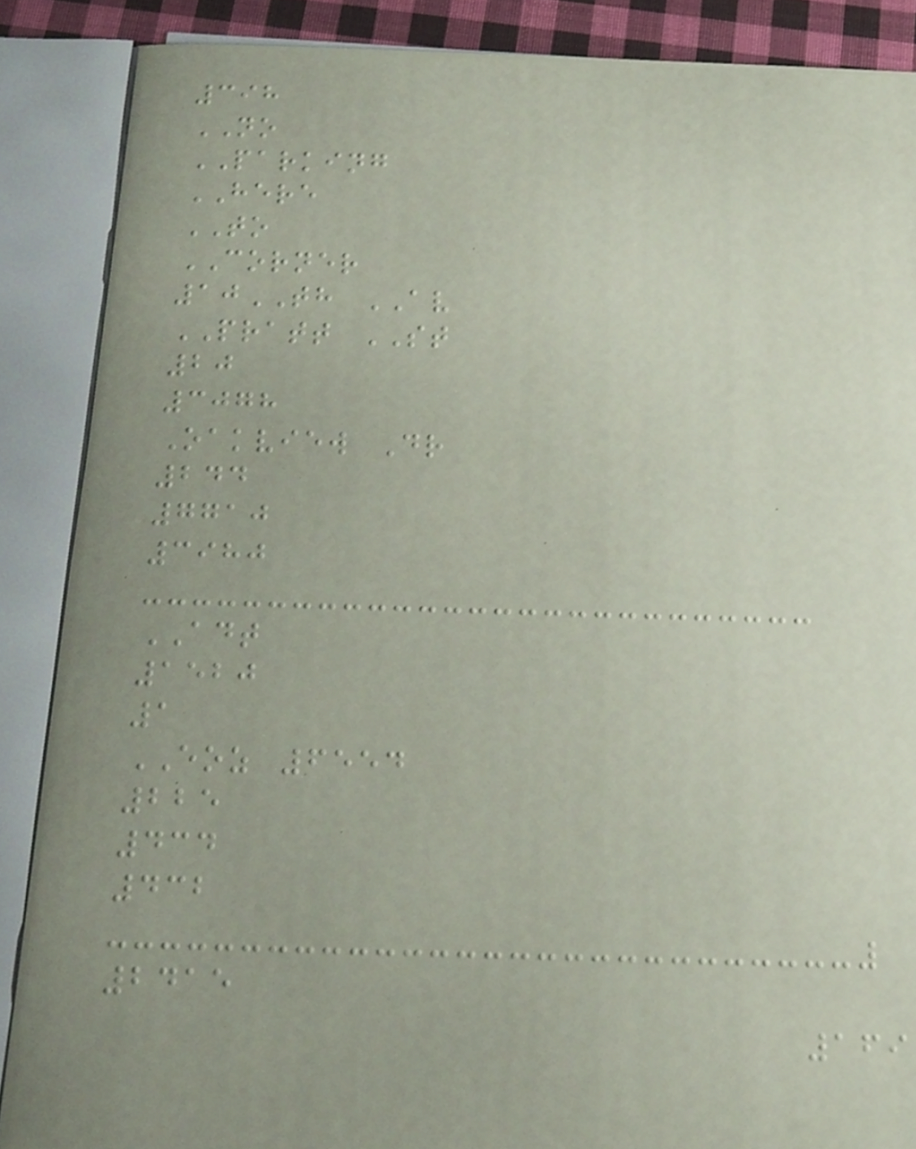398
NO
PARKING
HERE
TO
CORNER
10TH AV
PRATT ST
20
3078
Oakview Dr
244
7710
3980
ADT
1520
1
EOZ 6554
225
434
432
2415
169
